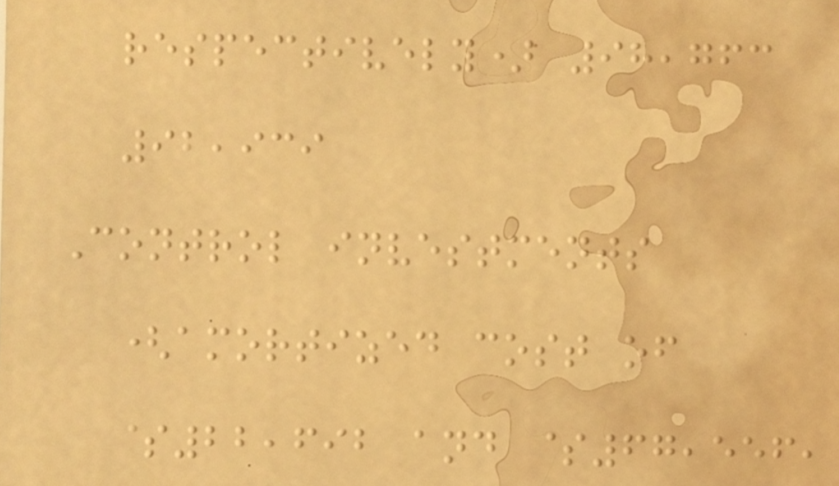respectively) 98,763
92,939
Control investments
(amortized cost of
$22,692 and $67,556,
